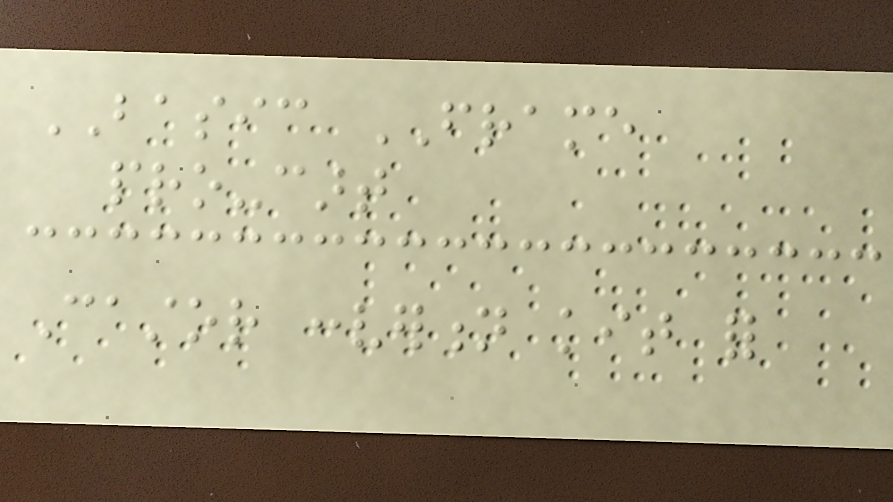BASIC FRAME
pro-cart
Castor convertion kit for
